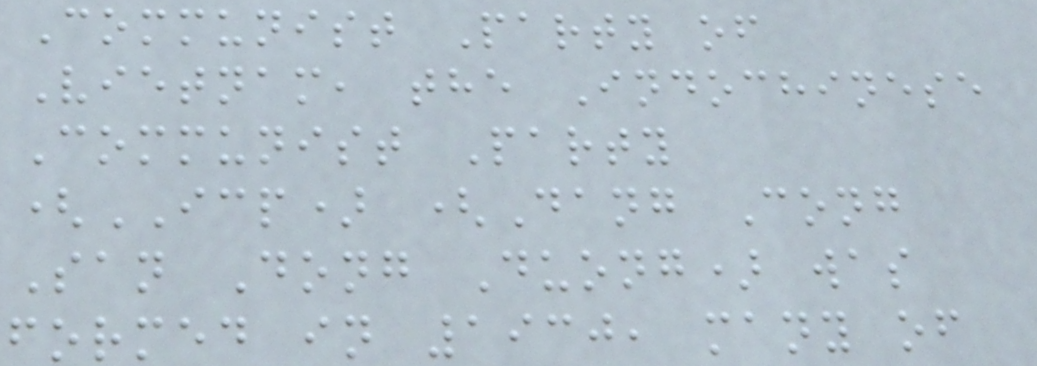Communist Party of
Vietnam, the Indochinese
Communist Party
(ICP) (Dang Cong
San Dong Duong) was
formed in 1930, many of
